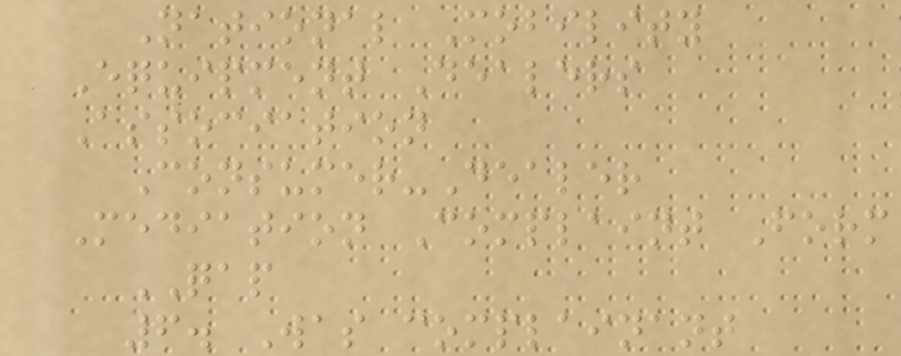National Mobility
Equipment Dealers
Association
Consumer-Dealer
Mediation Complaint Form
QAP
6. Was complainant
